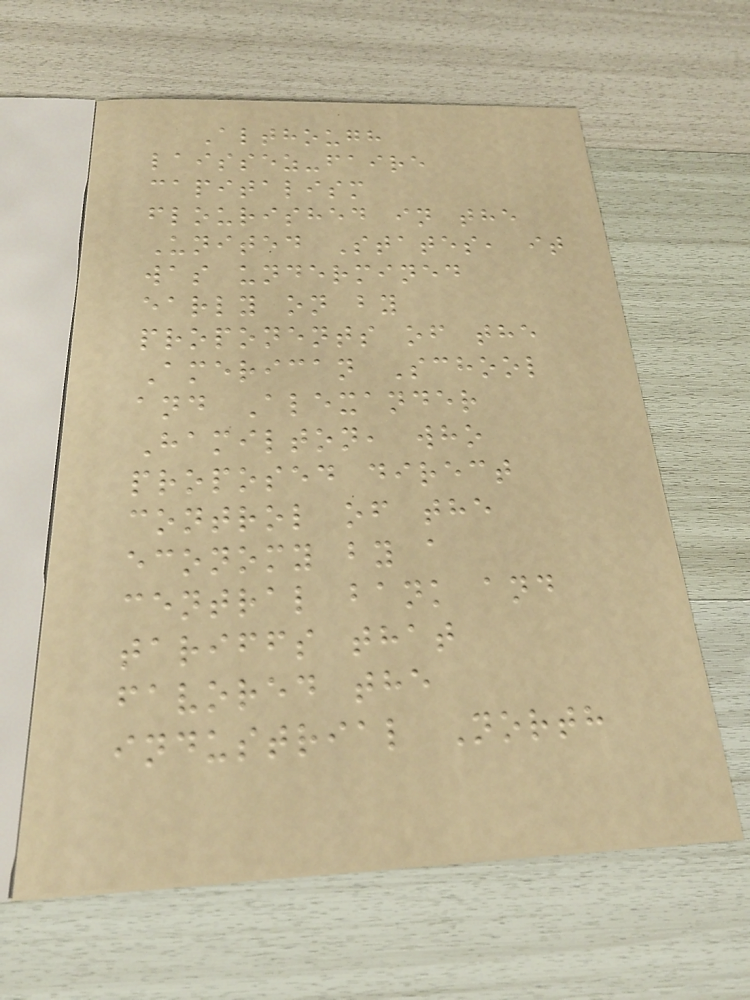Although
laissez-faire
capitalism
flourished in the
United States, it
was undermined
early on by
proponents of the
American School
and Alexander
Hamilton, who
proposed direct
control of the
economy by a
central bank and
tariffs that
favored the
industrial North
